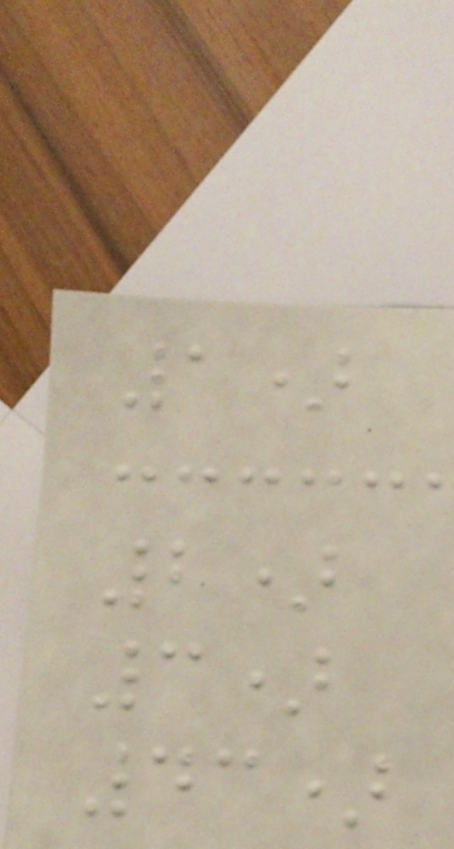1)
2)
3)
43)
